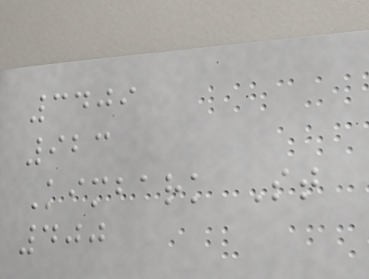3409
923
Kimbark St
400
